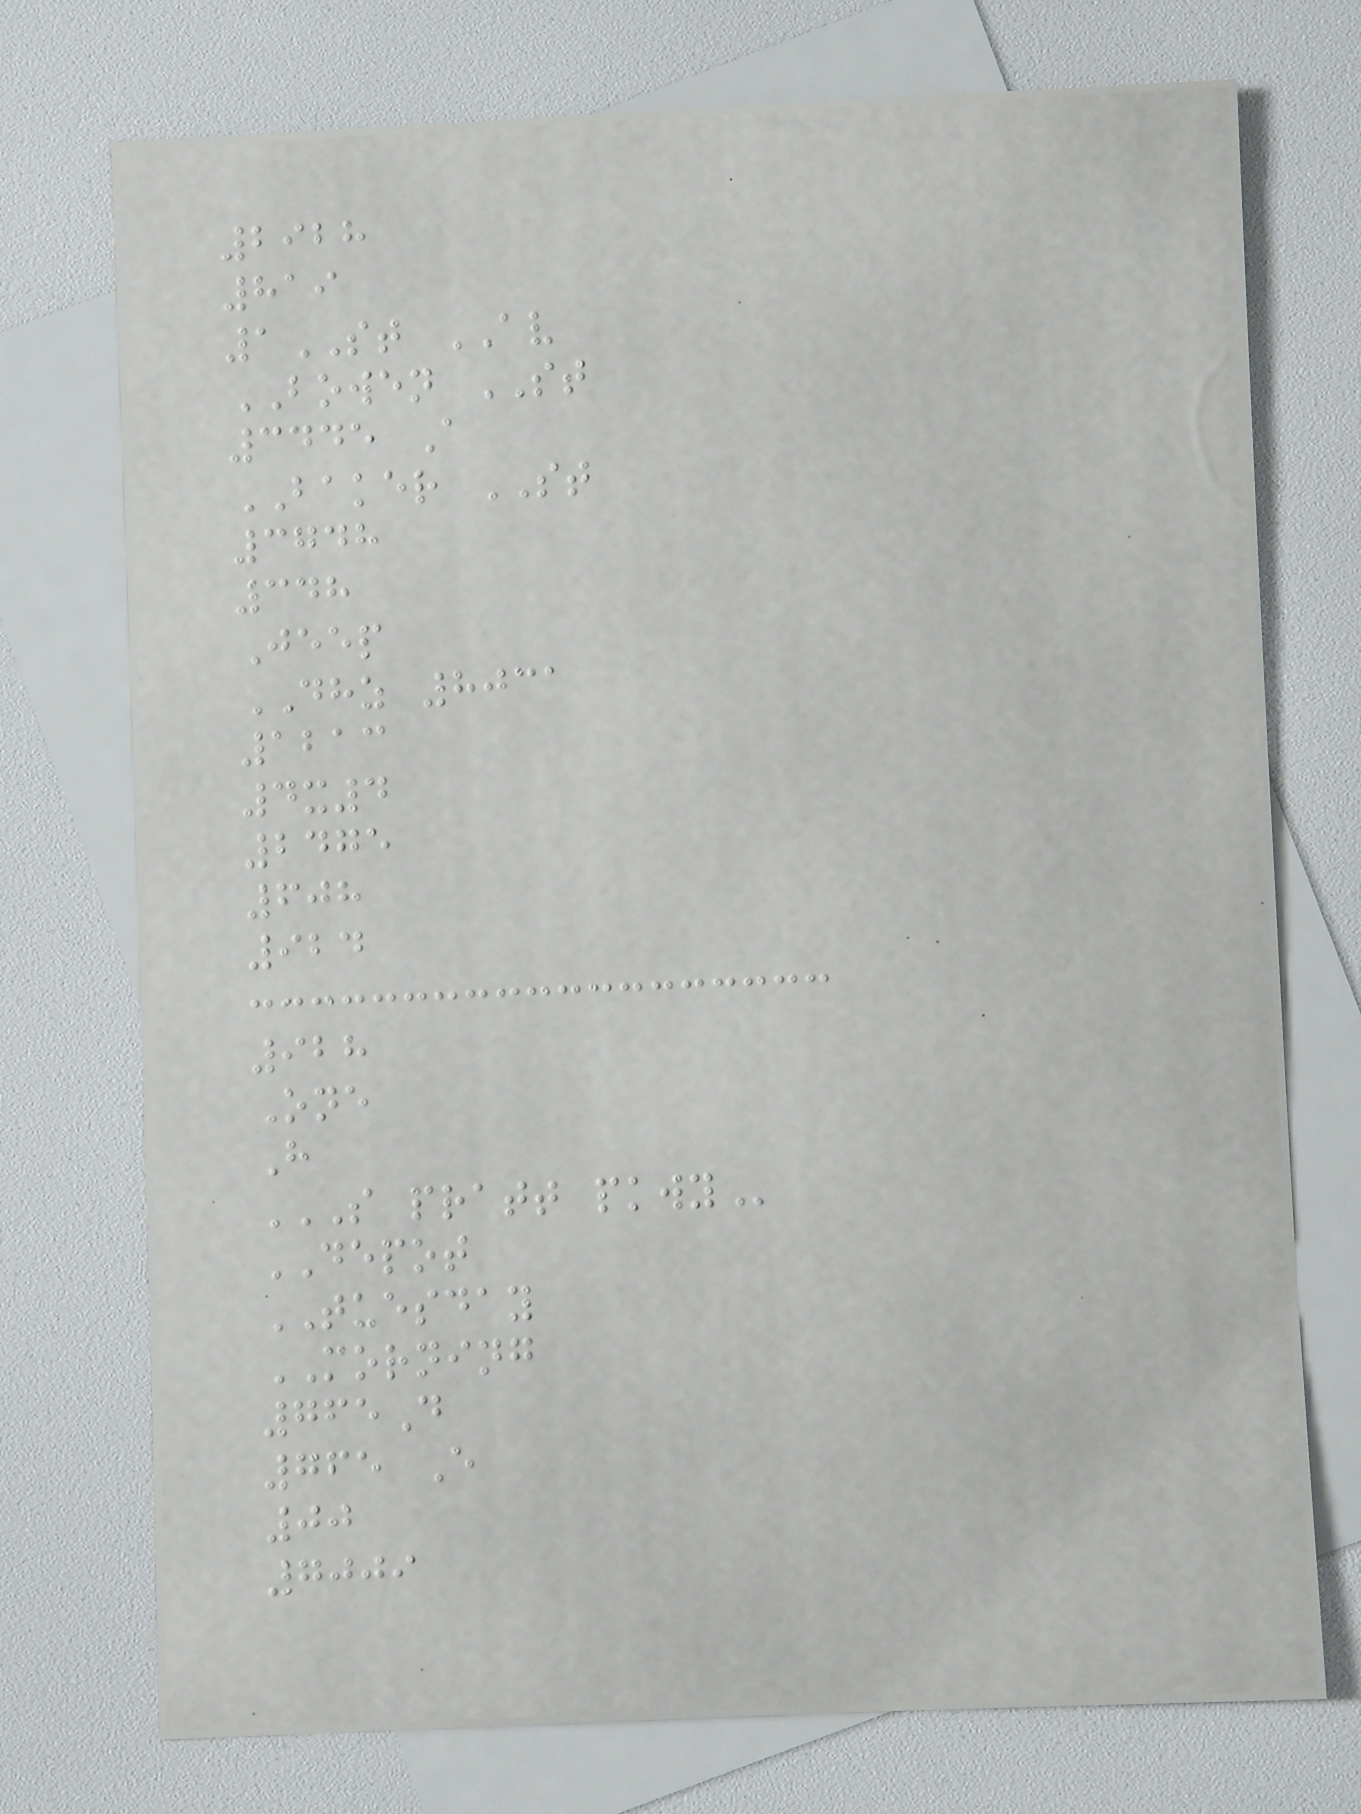2928
819
1ST AV
BOWEN ST
3445 A
BAKER ST
3748
348
Jeep
DHZ 8031
1213
4x4
2475
608
924
928
One
H
S PRATT PKWY
DEPOT
TUESDAY
MORNING
765D
765 E
00
7009
